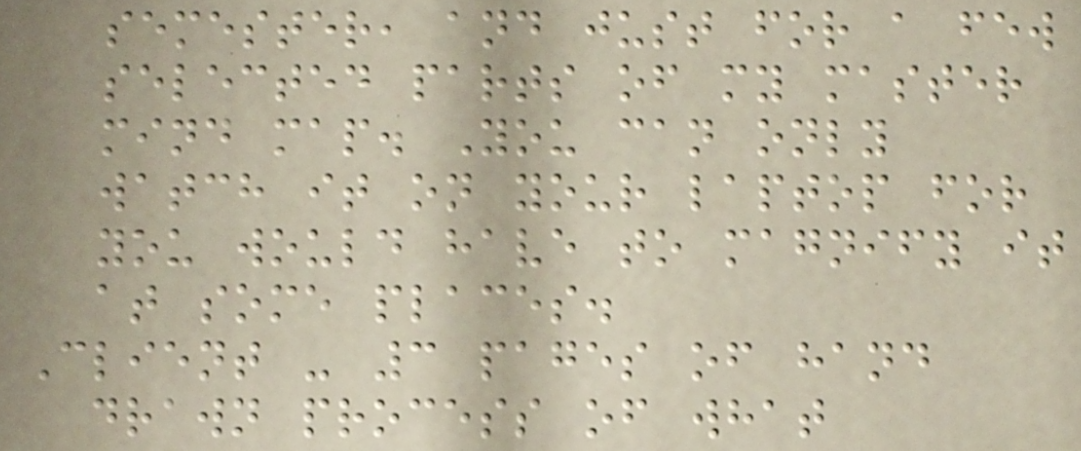semester, and just for a few
selected parts of my master
mind map. You can only
watch it on your laptop for
you would have to magnify it
at some places.
Client - 3 pages of hand
drawn process of what
